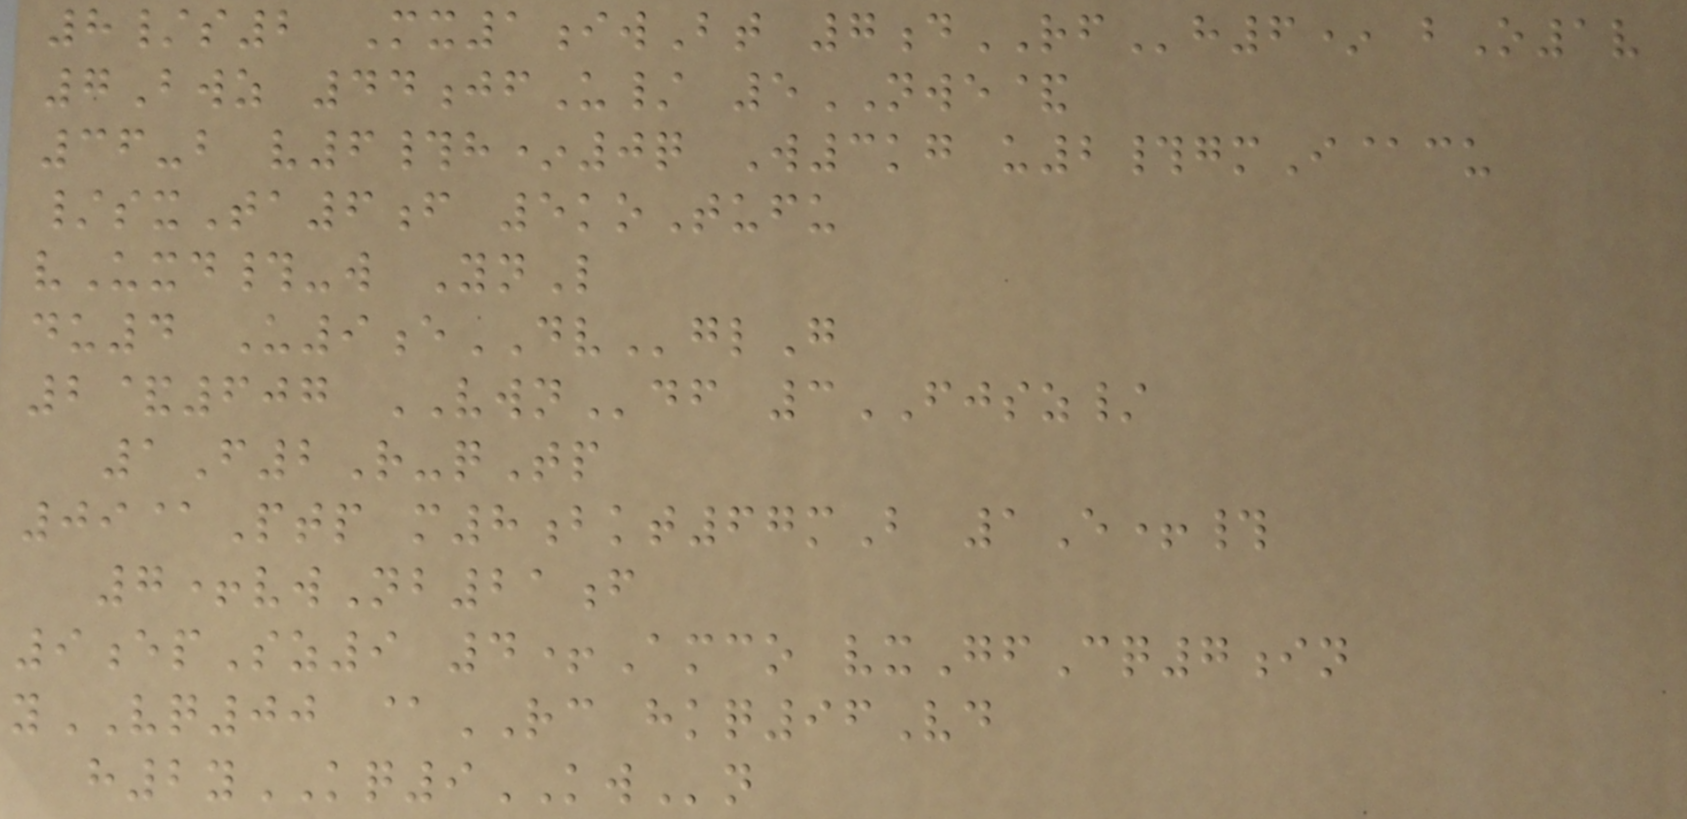8/s2 Mx1iwBt 7dRFh6* bO1v
7Bwz 44jfU/ 5NWE&
36-b v6#h*0q W3kg u2#gmI@cu
/sxTa6f 5koTufu
vUxd#-w YnL
du4 U9eDVglG
2&607 VWNdf 3FJSZ/
1F2R-qTp
09@Ptp m8bkt67mB 1E+#
7+vwNb21f
9epSz9 4+Amco vxGfCq7in
yVQ00 @RC hkq96Vd
h2yKQ9KWn
